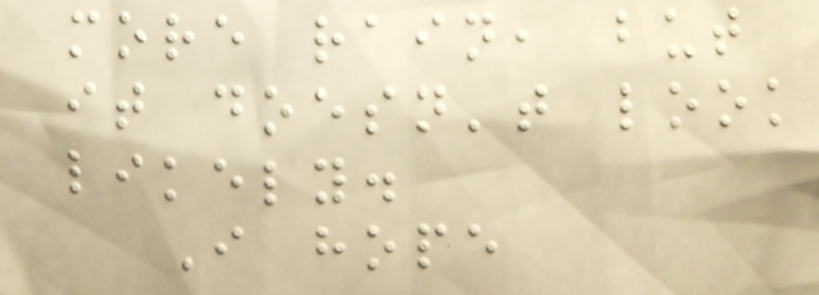more rain, but
it doesn't look
likely.
I hope
